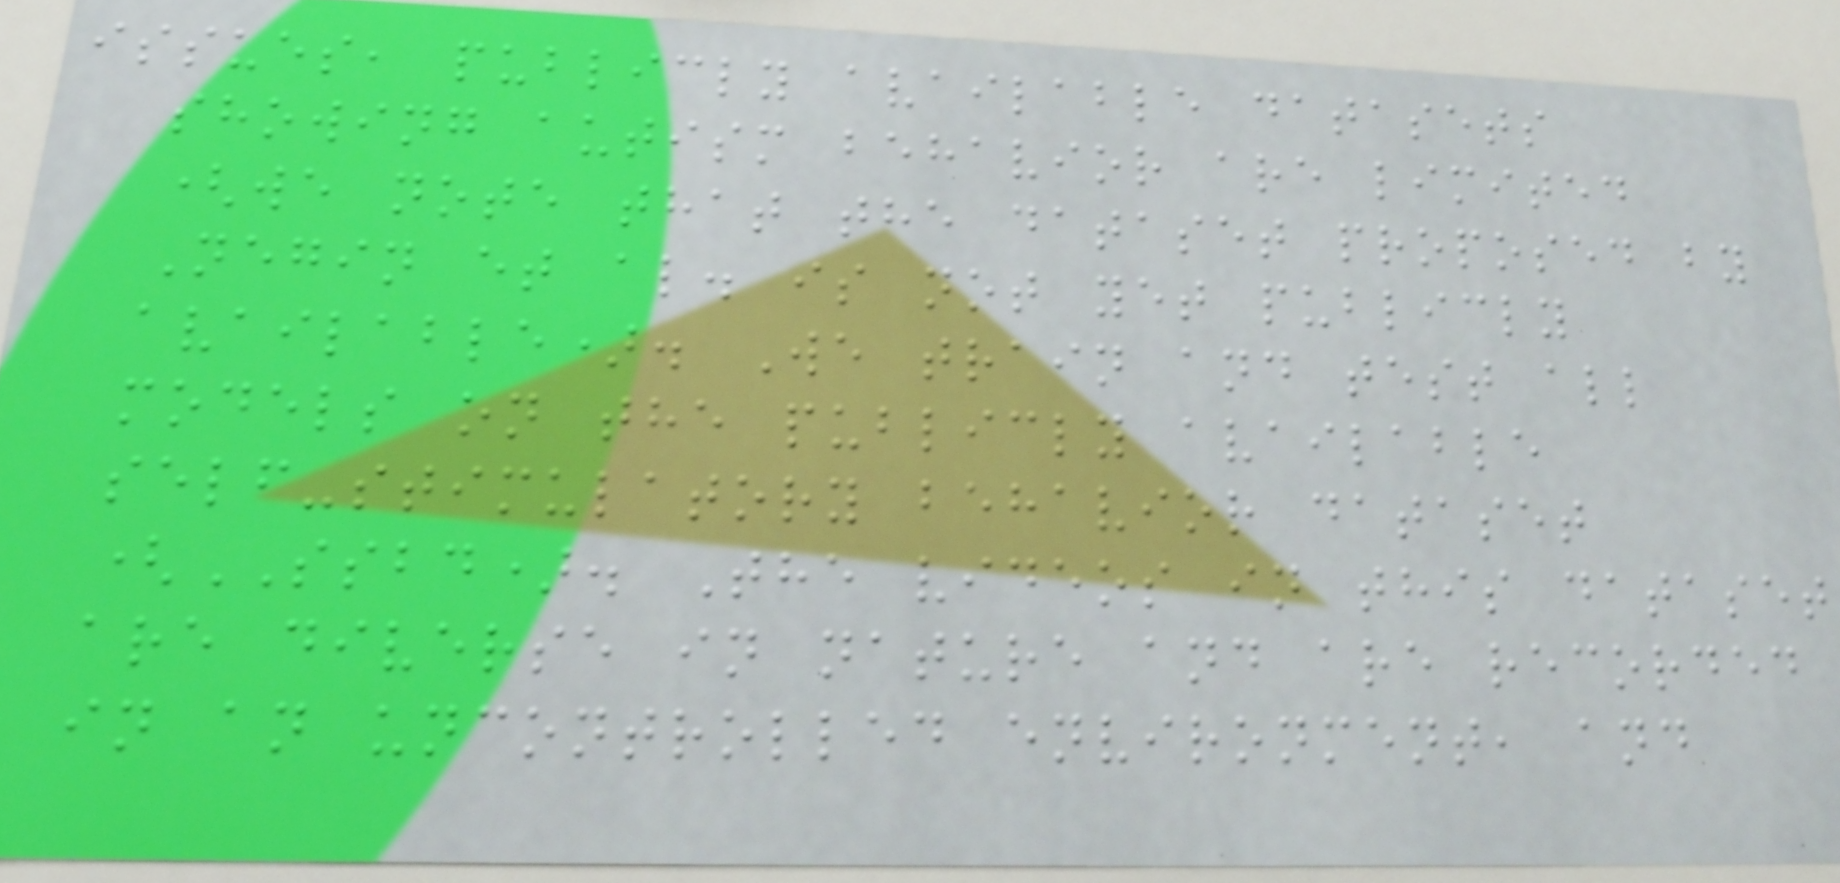issues, publicly available datasets
showing autism behavior are limited
(we note that the dataset proposed by
Negin et al. is not yet publicly
available). We train and test all
models on the publicly available
self-stimulatory behavior dataset
(SSBD). The videos in this dataset
are diverse in nature and are recorded
in an uncontrolled environment, and
